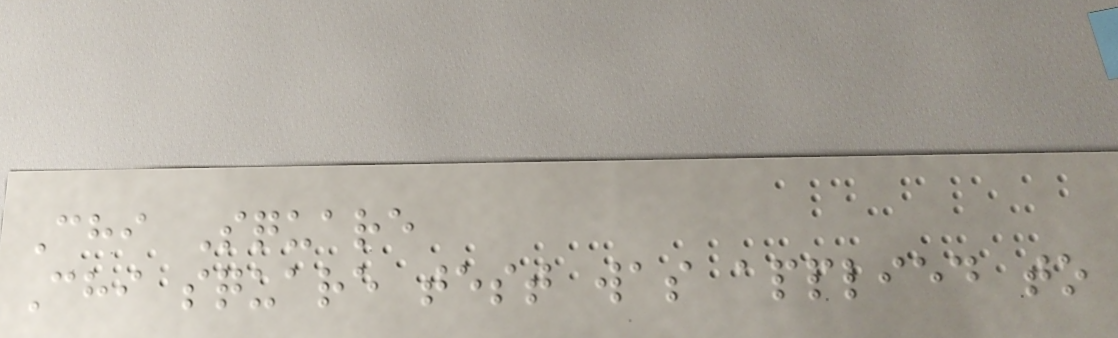Chi Square
Chi square test was applied to
